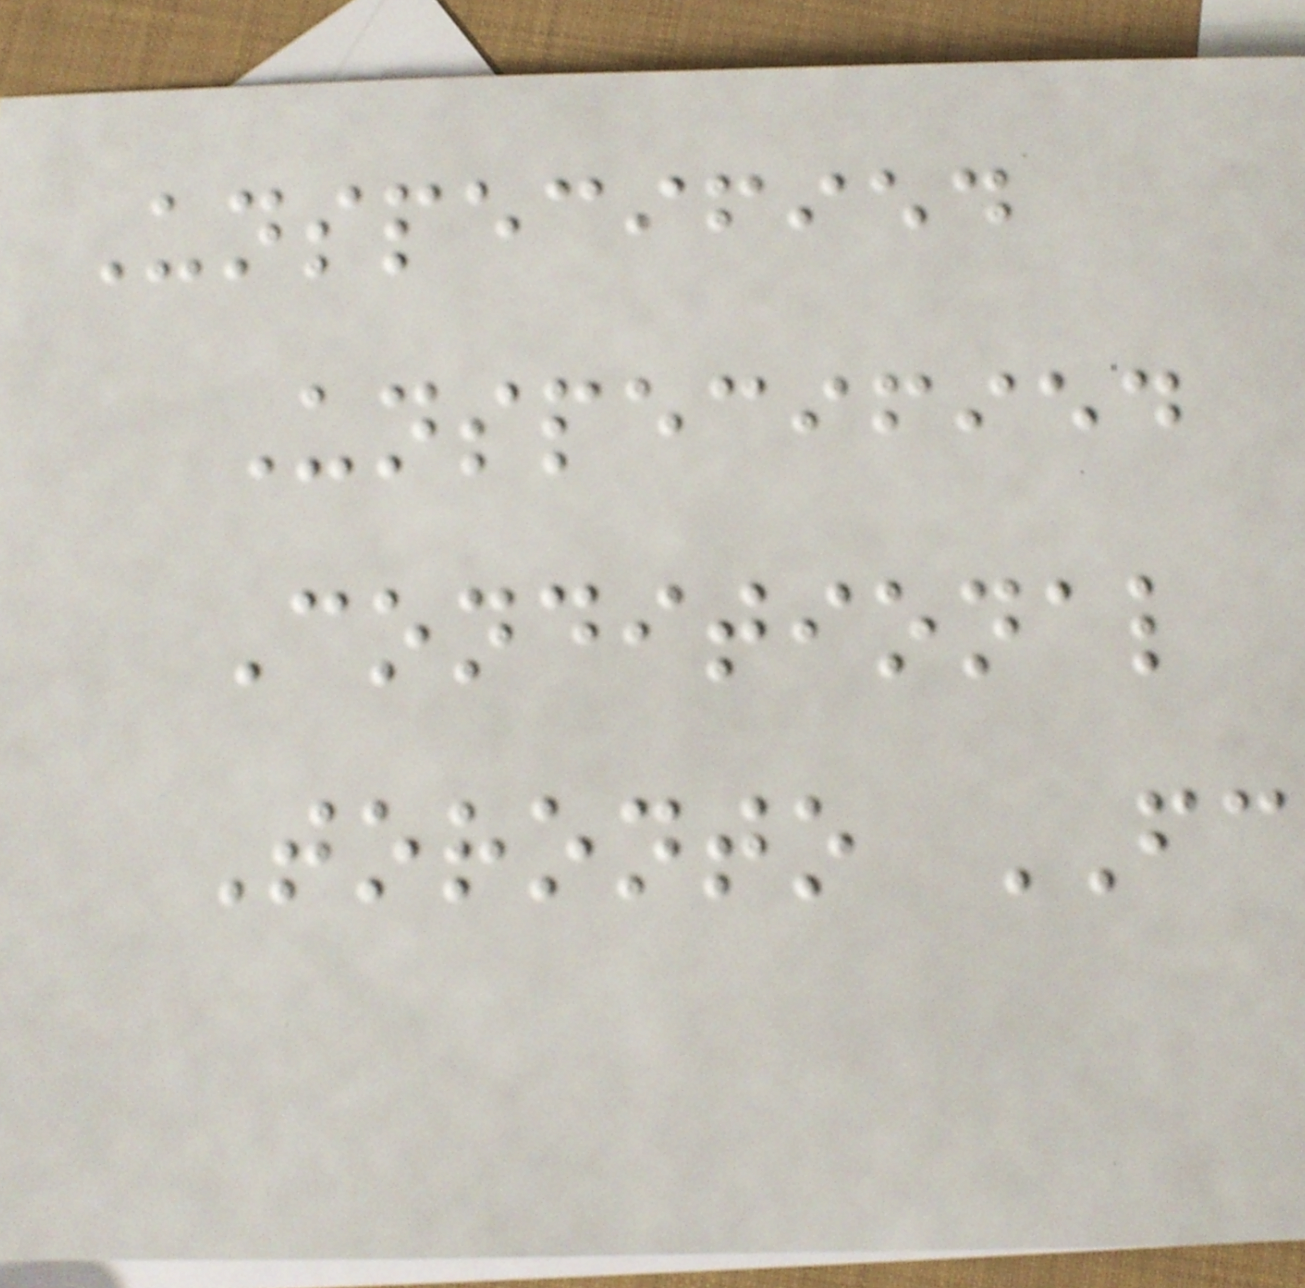Unspecified
Unspecified
Conditional
Toronto FC
